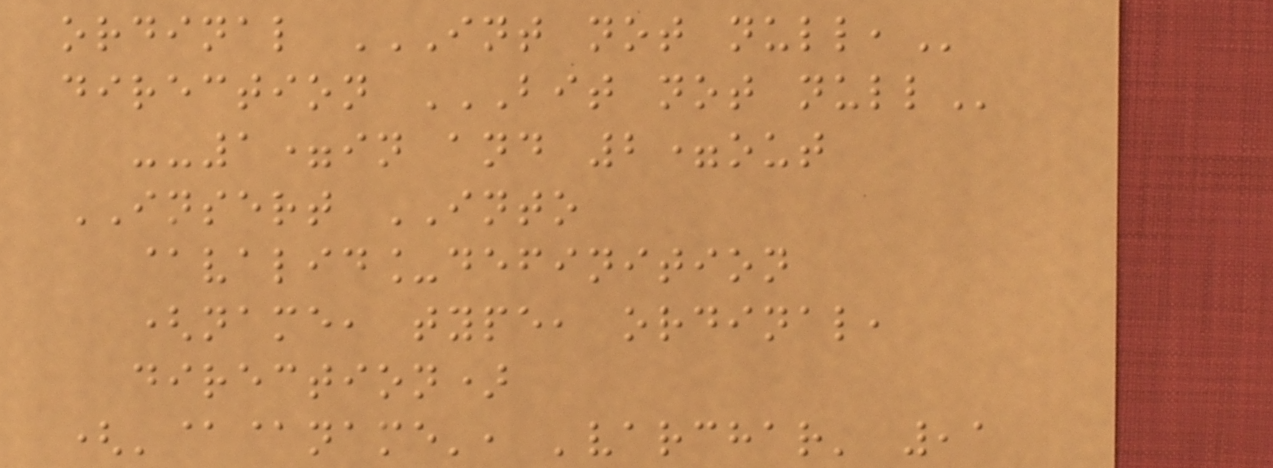ordinal INT NOT NULL,
direction BIT NOT NULL
--1=in and 2=out
INSERT INTO
@valid_definition
(name, type, ordinal,
direction)
('@@name', 'varchar' ,1
